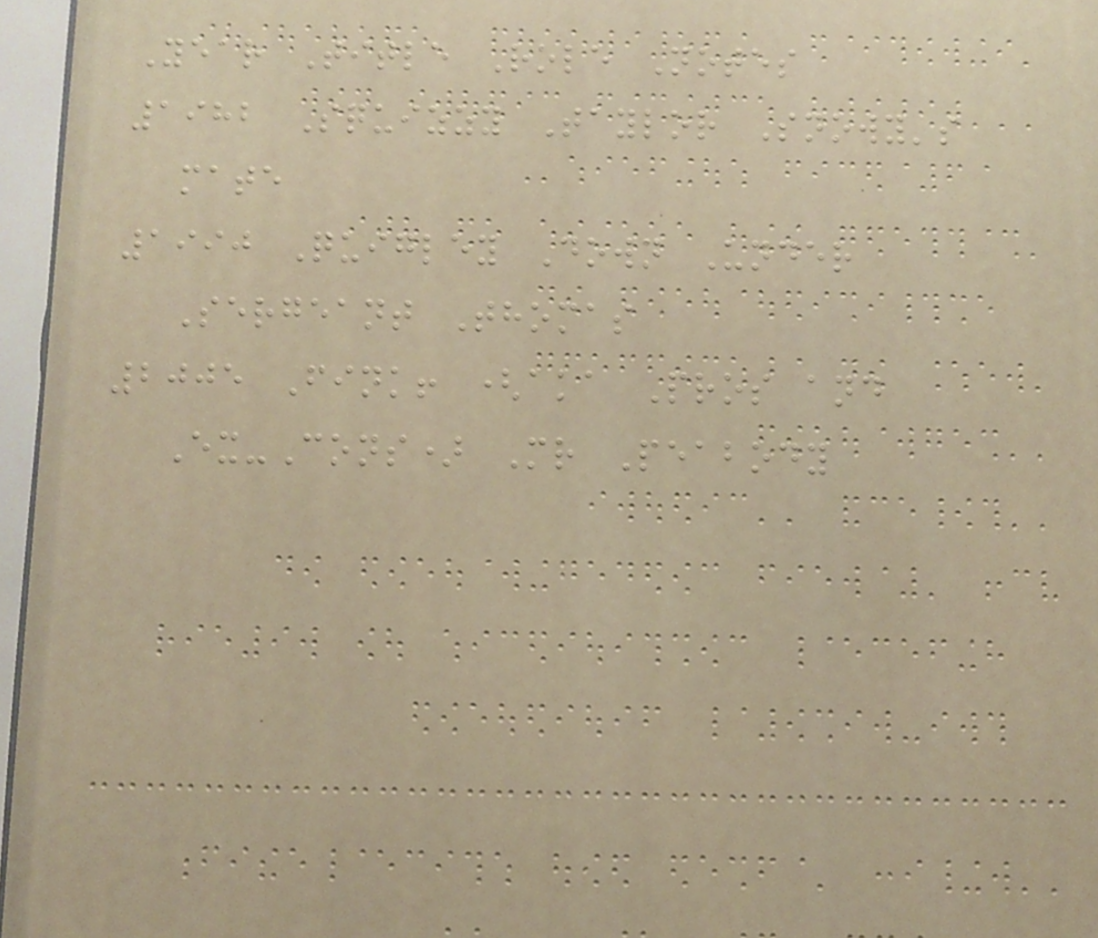Year Title Role Notes
1982 Squizzy Taylor Snowy's
mate
1990 Quigley Down Under
Sergeant Thomas
2005 Fink! (aka Pros and
Ex-Cons) Mr Peabody
